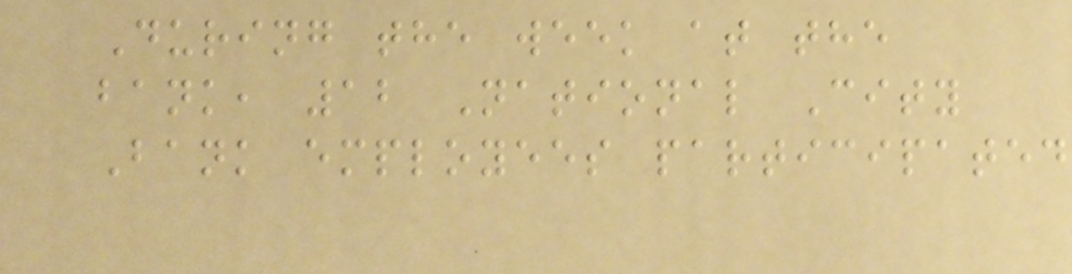During the week at the
bank, 12 National City
Bank employees participated
